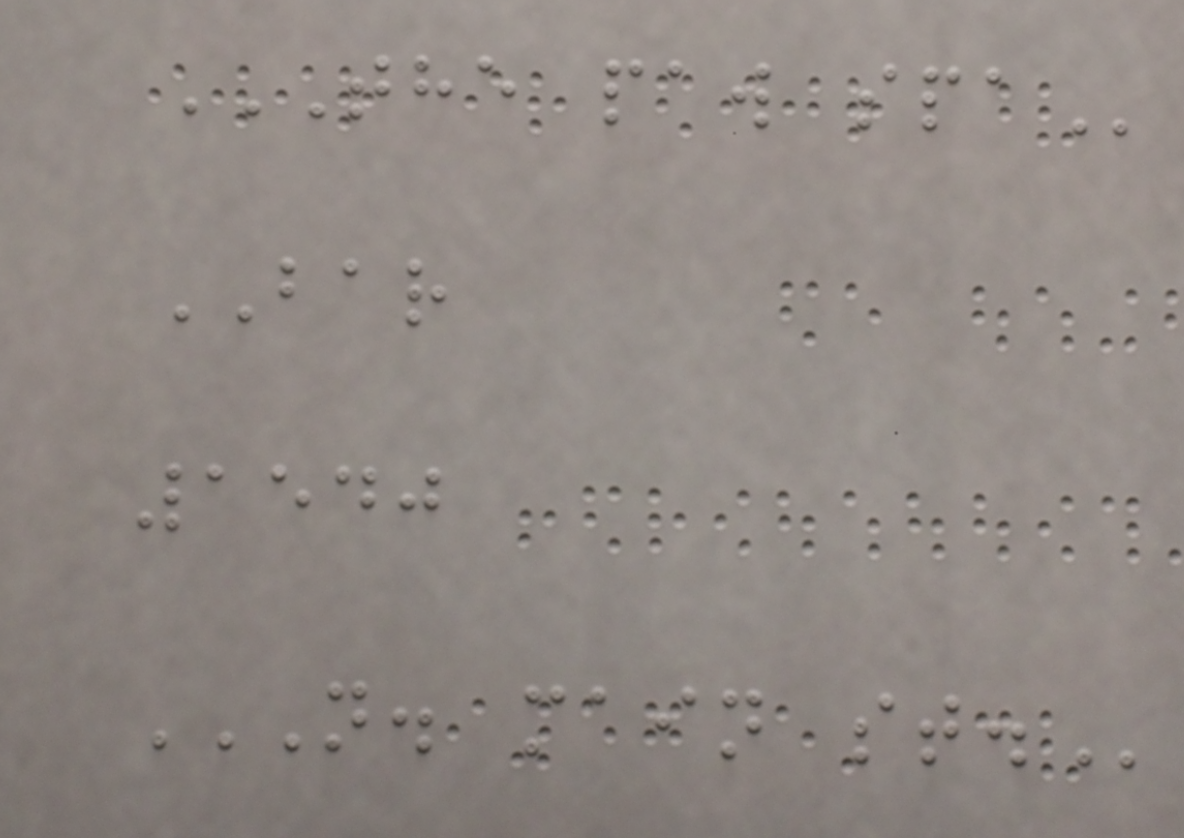THE PAW SPA
BAR
1540
N. MAIN ST.
